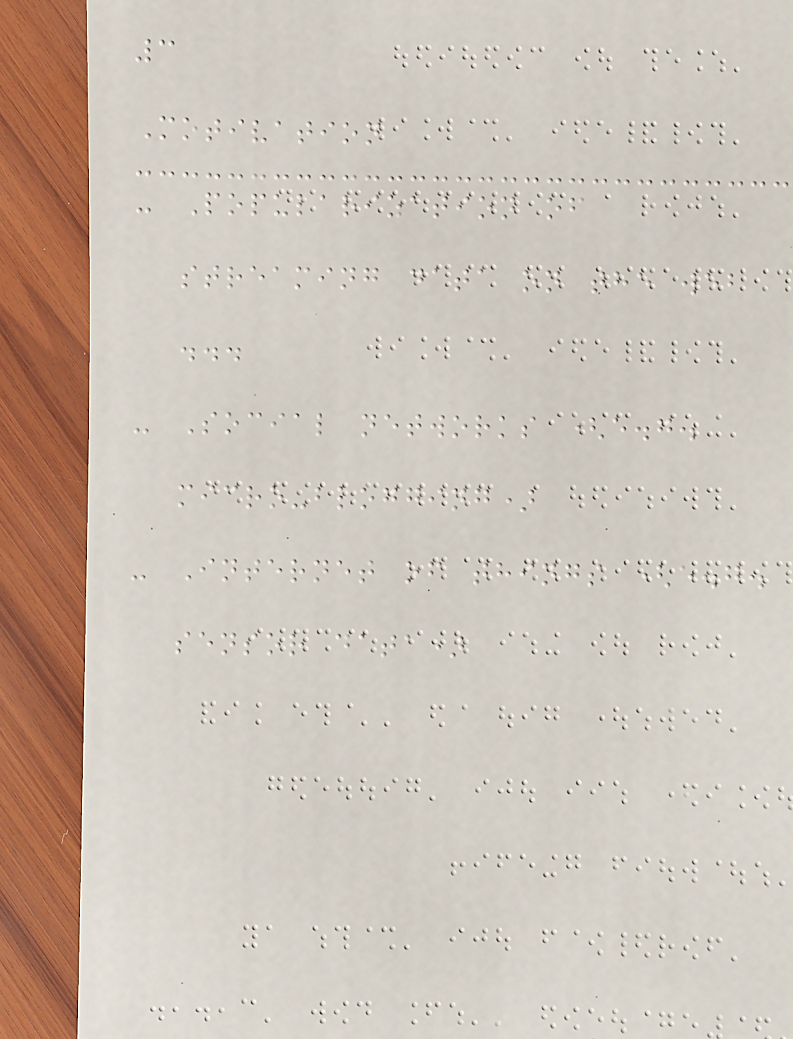3
Motivation
- Popularization of
streaming data on the web
...
- Social networks (e.g.
micro-blogging)
- Internet of things (e.g.
sensor data)
